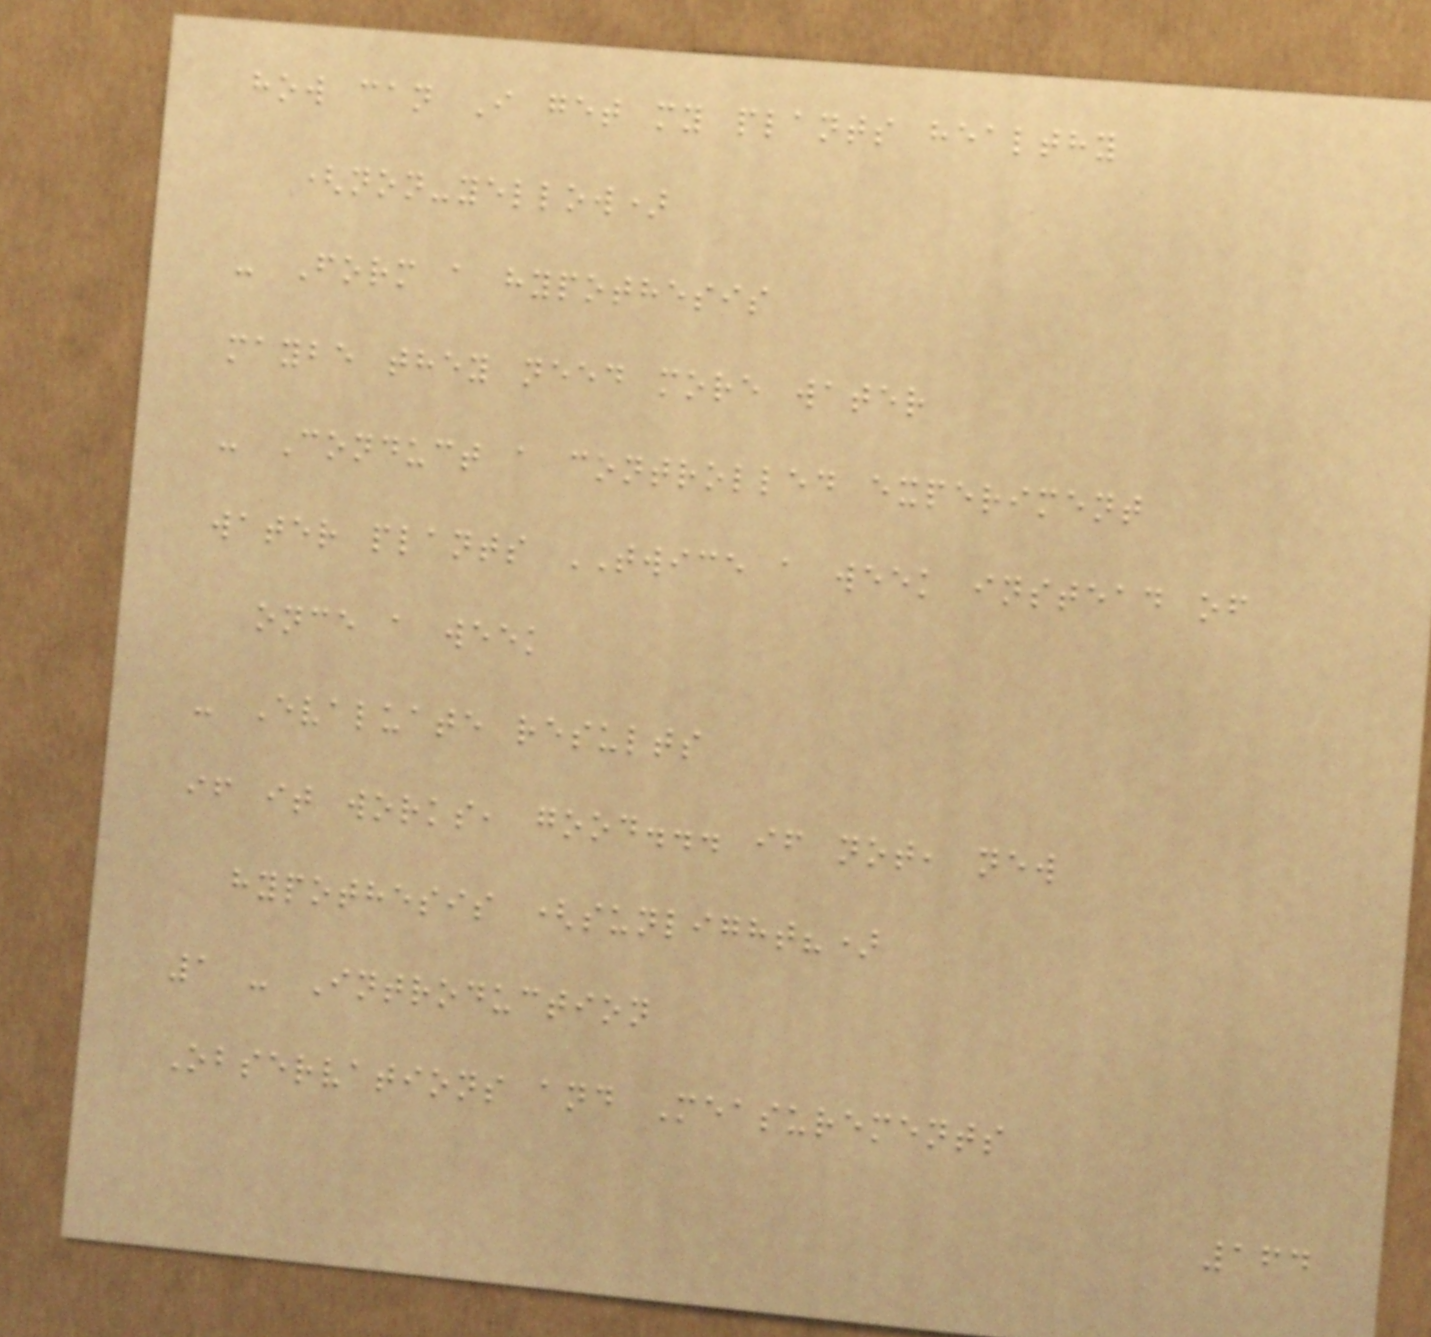how can I get my plants healthy
(non-yellow)
- Form a hypothesis
maybe they need more water
- Conduct a controlled experiment
water plants TWICE a week instead of
once a week
- Evaluate results
if it works, good... if not, new
hypothesis (sunlight?)
1 - Introduction
Observations and Measurements
164
